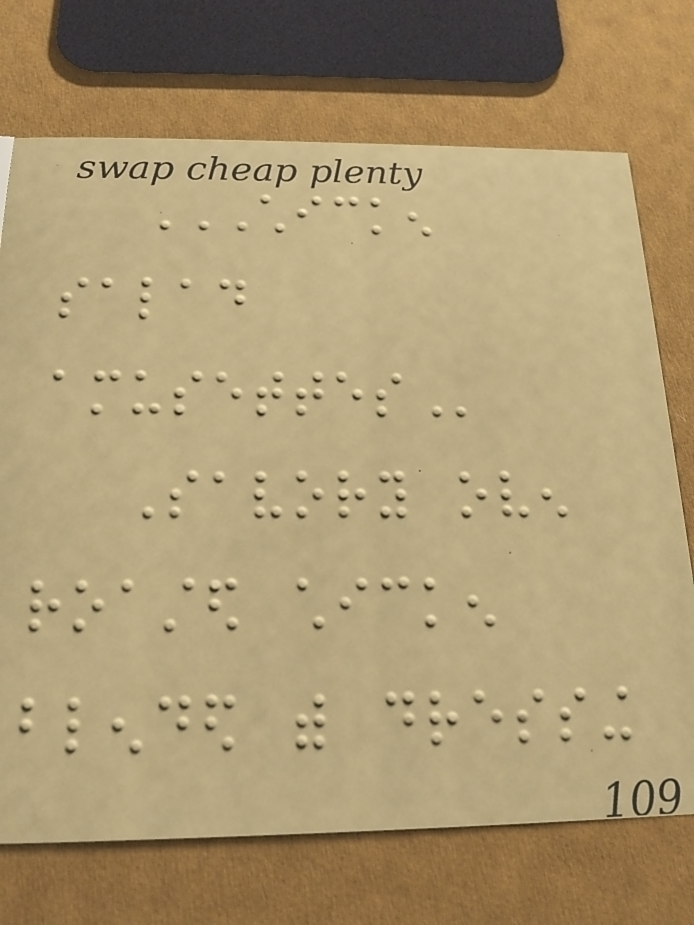CHICKEN
SALAD
AMUSETTES
Savory oven
roasted chicken
blended with dressing
